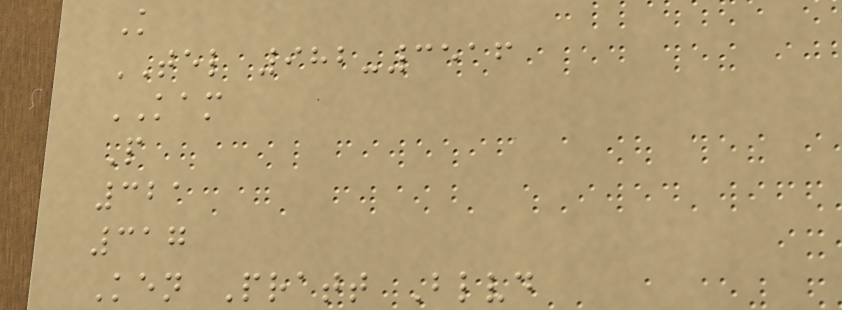K
TEL 982-3516
KAM
P
321
317
Ken Pratt Blvd
